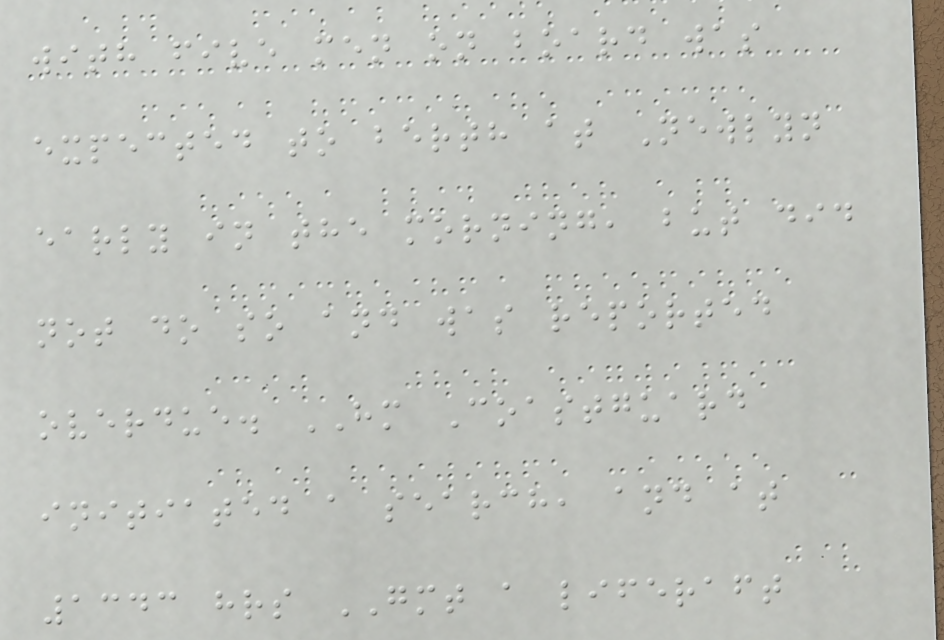with five men on board was
expected to berth at Newlyn
early in the morning, but did
not do so and was reported
overdue. HM Coastguard
initiated a search, and at
1343 hrs GMT a liferaft
